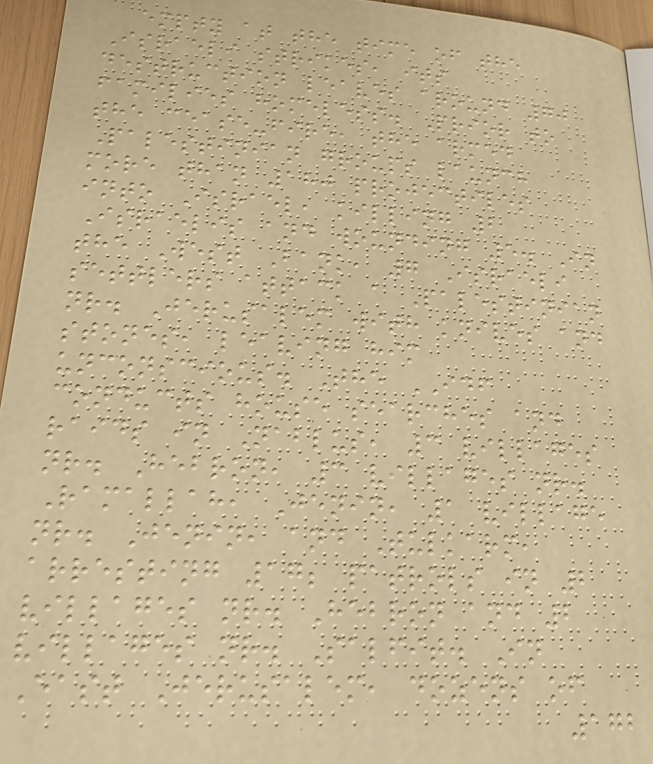empty at the time of the
Israeli strikes, its
destruction leaves around 70
families homeless. Prior to
the cease-fire, the armed
Palestinian groups launch
more than 180 projectiles
into Israel, killing 2
Israelis and wounding 5. In
the West Bank, 7 Israeli
settlers attack a Palestinian
nr. Jerusalem with knives and
stones, leaving him
unconscious. The IDF
conducts house searches and
raids in Nablus, 3 villages
nr. Hebron, 3 villages nr.
Ramallah, Jenin, 1 village
nr. Jenin, and Tulkarm,
arresting 17; patrols in 2
villages nr. Hebron and 2
villages nr. Salfit. In
East Jerusalem, dozens of
172
